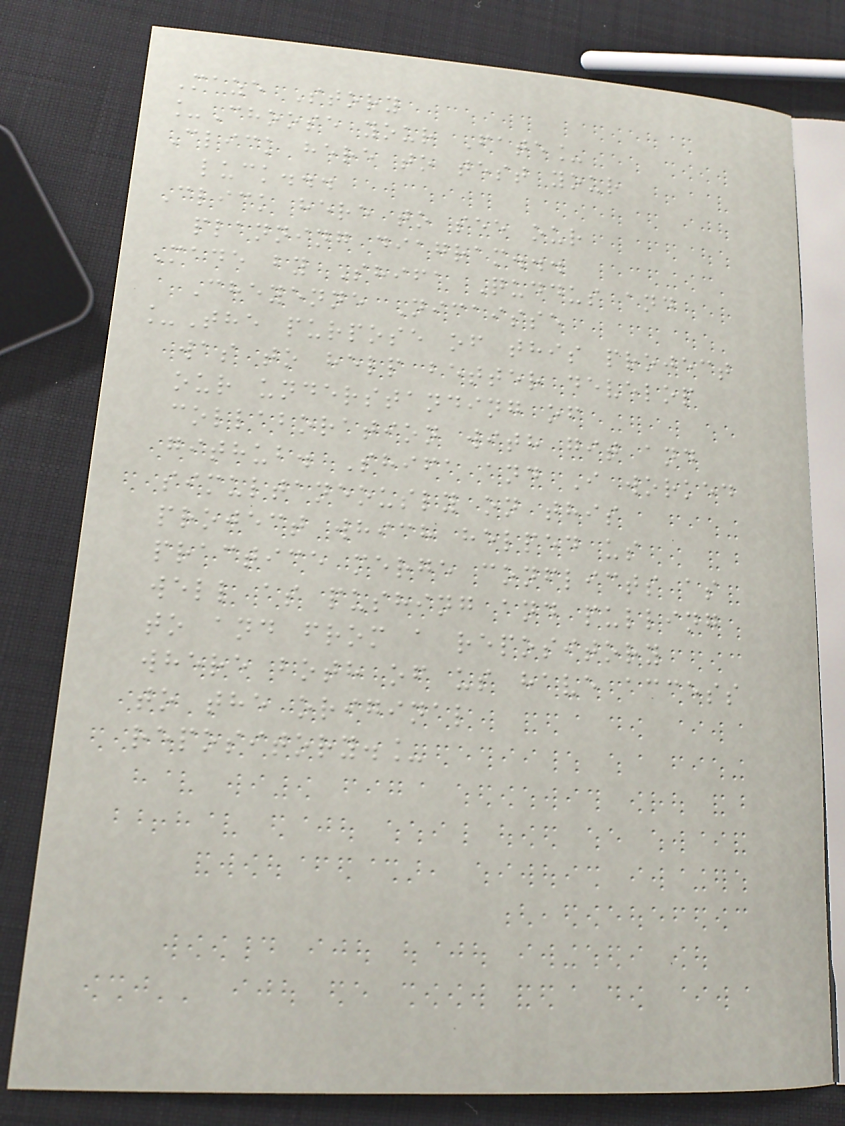Maze Story
_Choose your Fate_
Click here to test your
luck...
Click here to see our
planning diagram...
Made by Shifa Quddus and
Cheyenne Nicaisse
_The purpose of this project
was to help better develop
our understanding of
collaboration with git and
github. Shifa and I worked
simultaneously on this
project which helped us
practice merge conflicts as
well as pushing and pulling
to and from a repository
where both of us have access
to the original
repository._
